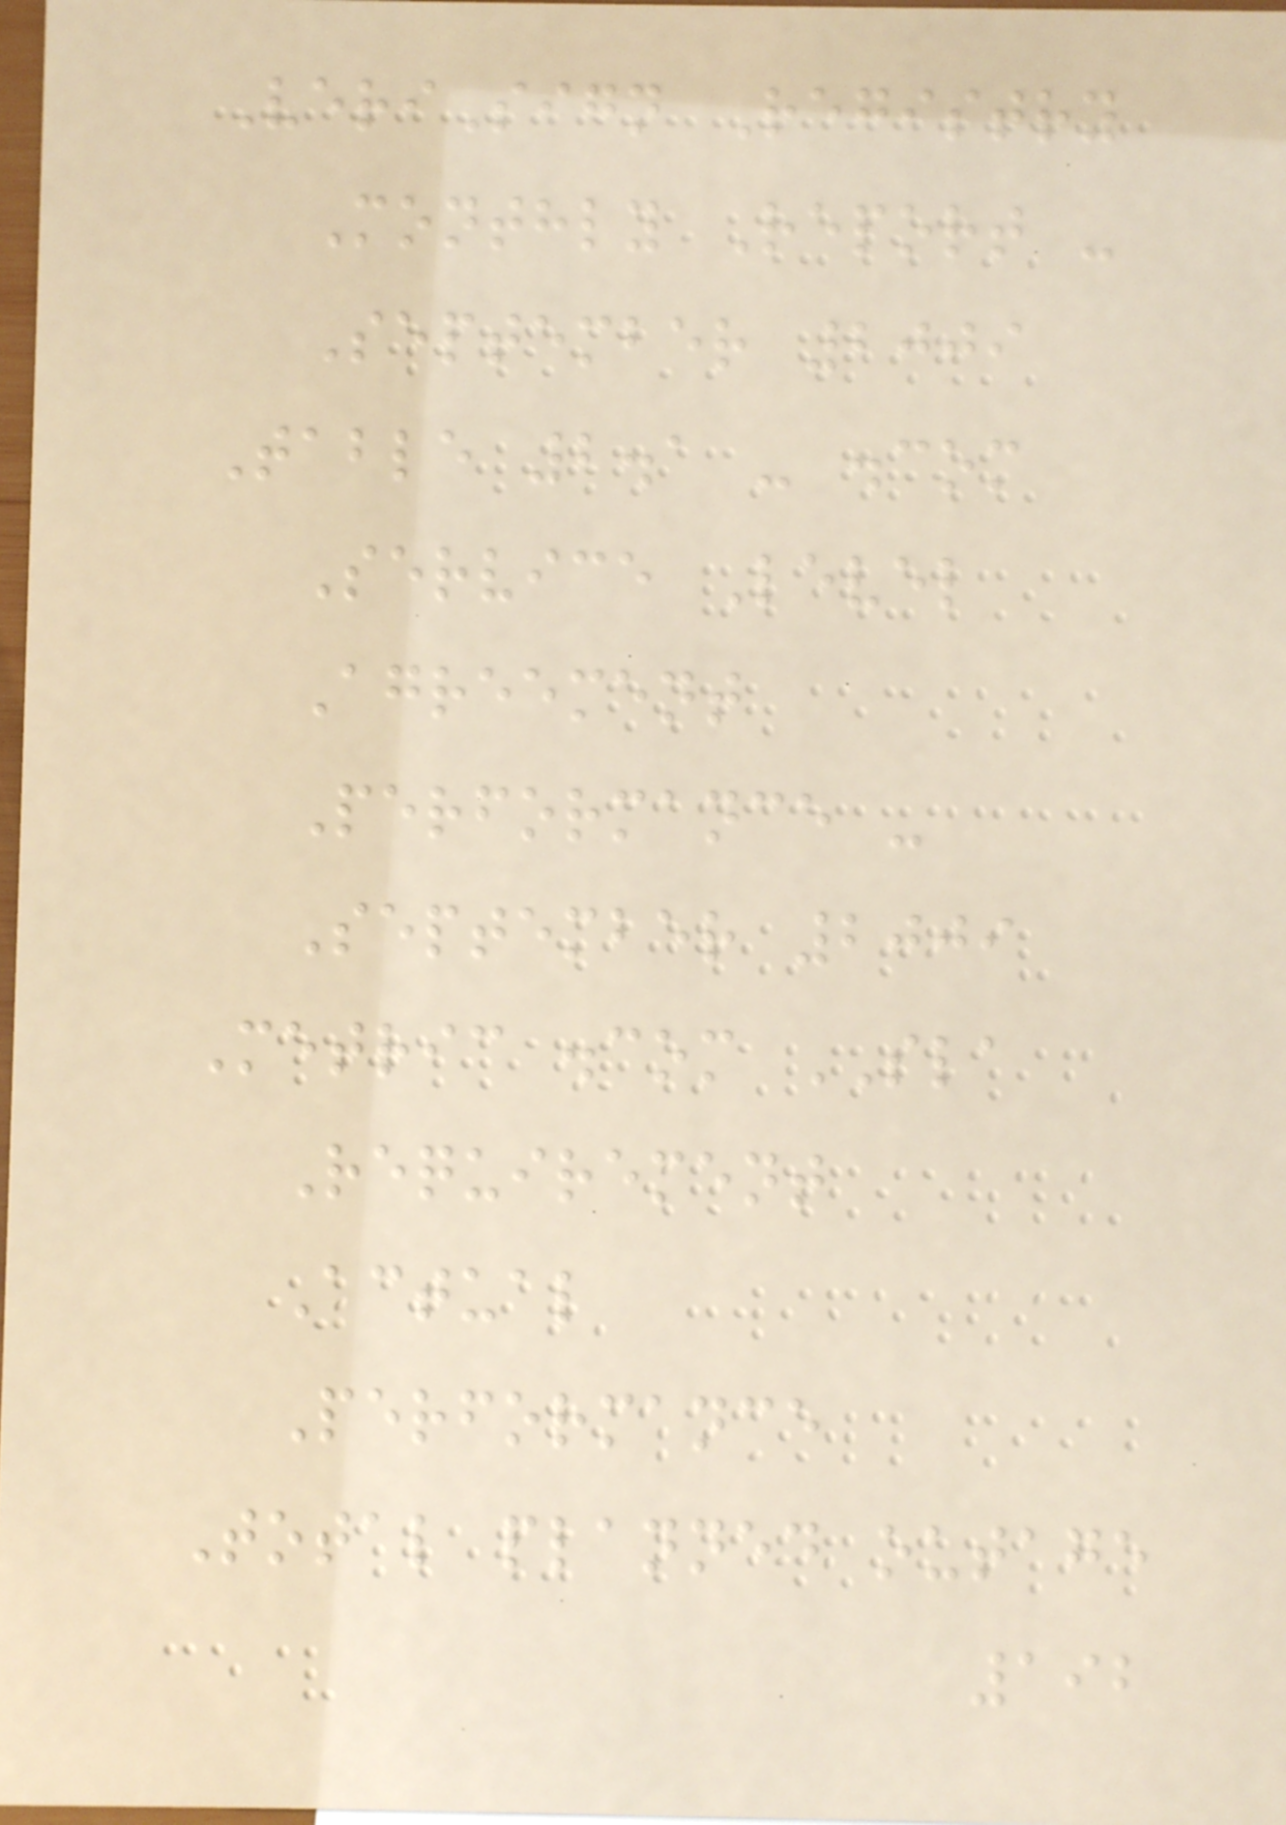VeriSign Registry
Monthly Report -
September 2009
Table 2.1 - .com
Service Level
Agreement
Performance -
September 2009
Metric .com SLA
Requirement
Actual
Performance
Total planned outage
192
